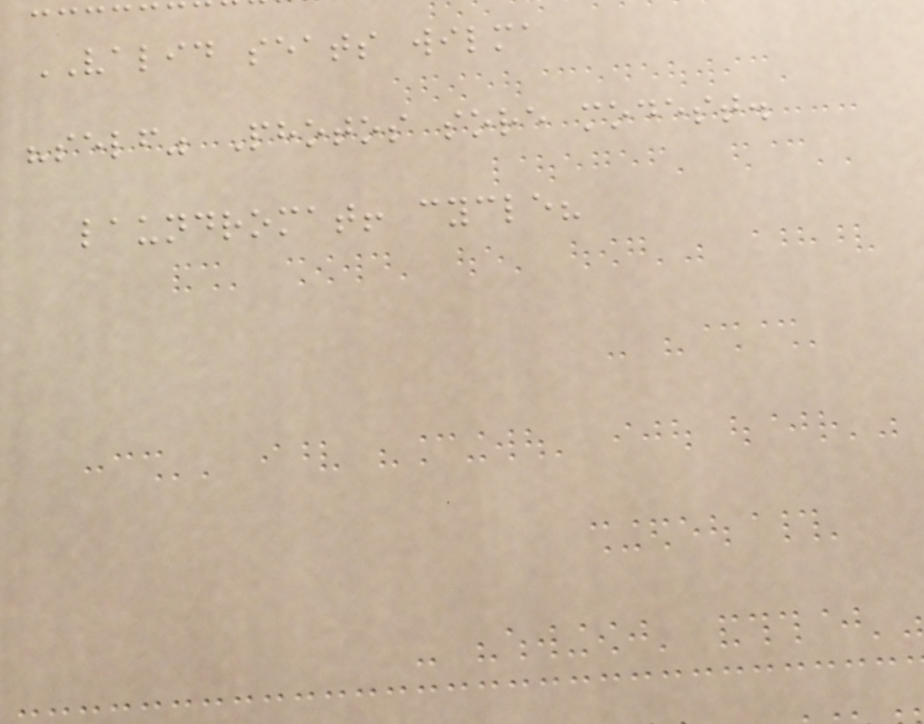VALID seats wilma
"self" Photos sore modest.
laundromat! cycle?
